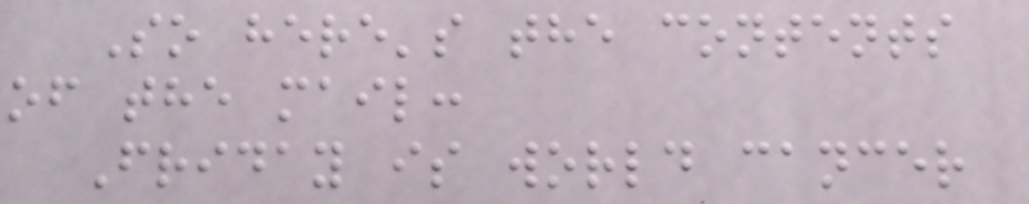So here's the contents
of the mail:
Friday is world cancer
